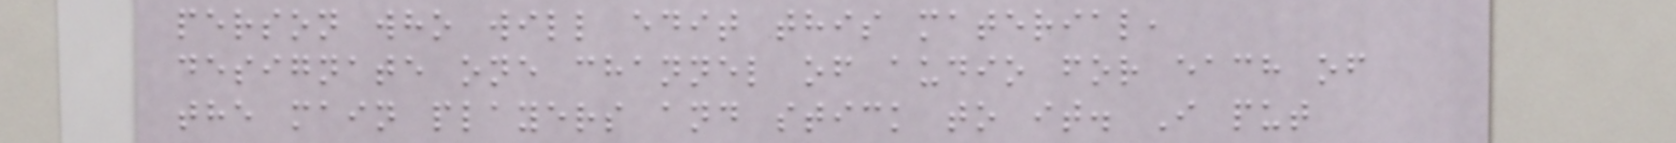person who will edit this material,
designate one channel of audio for each of
the main players and stick to it. I put
